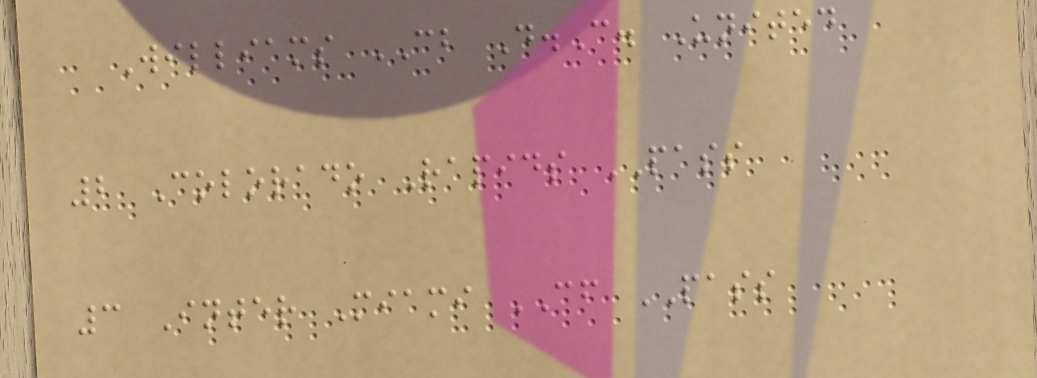Williams CB D.C. United
2 Colorado Rapids PASS
3 Inter Miami CF PASS
